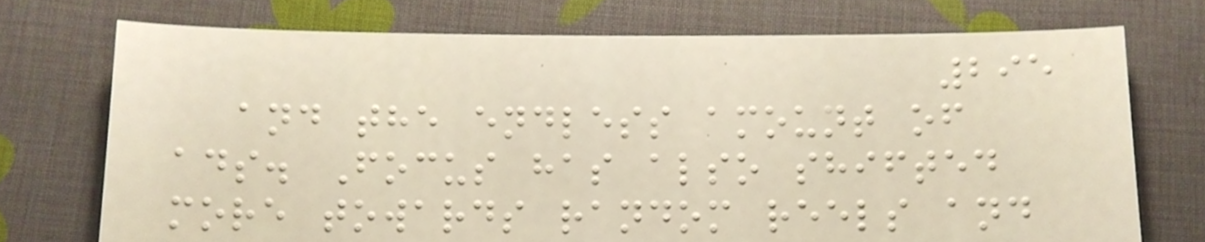295
and the endless amount of
ads. Focus has also shifted
more towards random reels and
